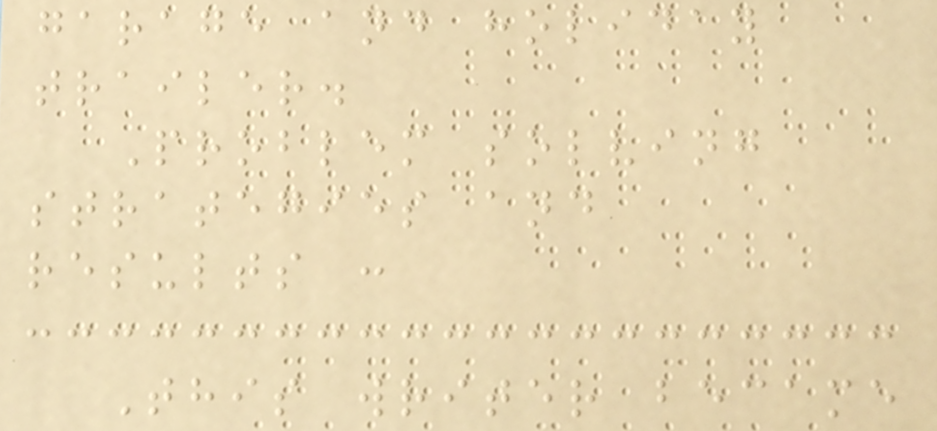garage and holiday
trailer.
Problem solving
strategies and
results :
This writer became
